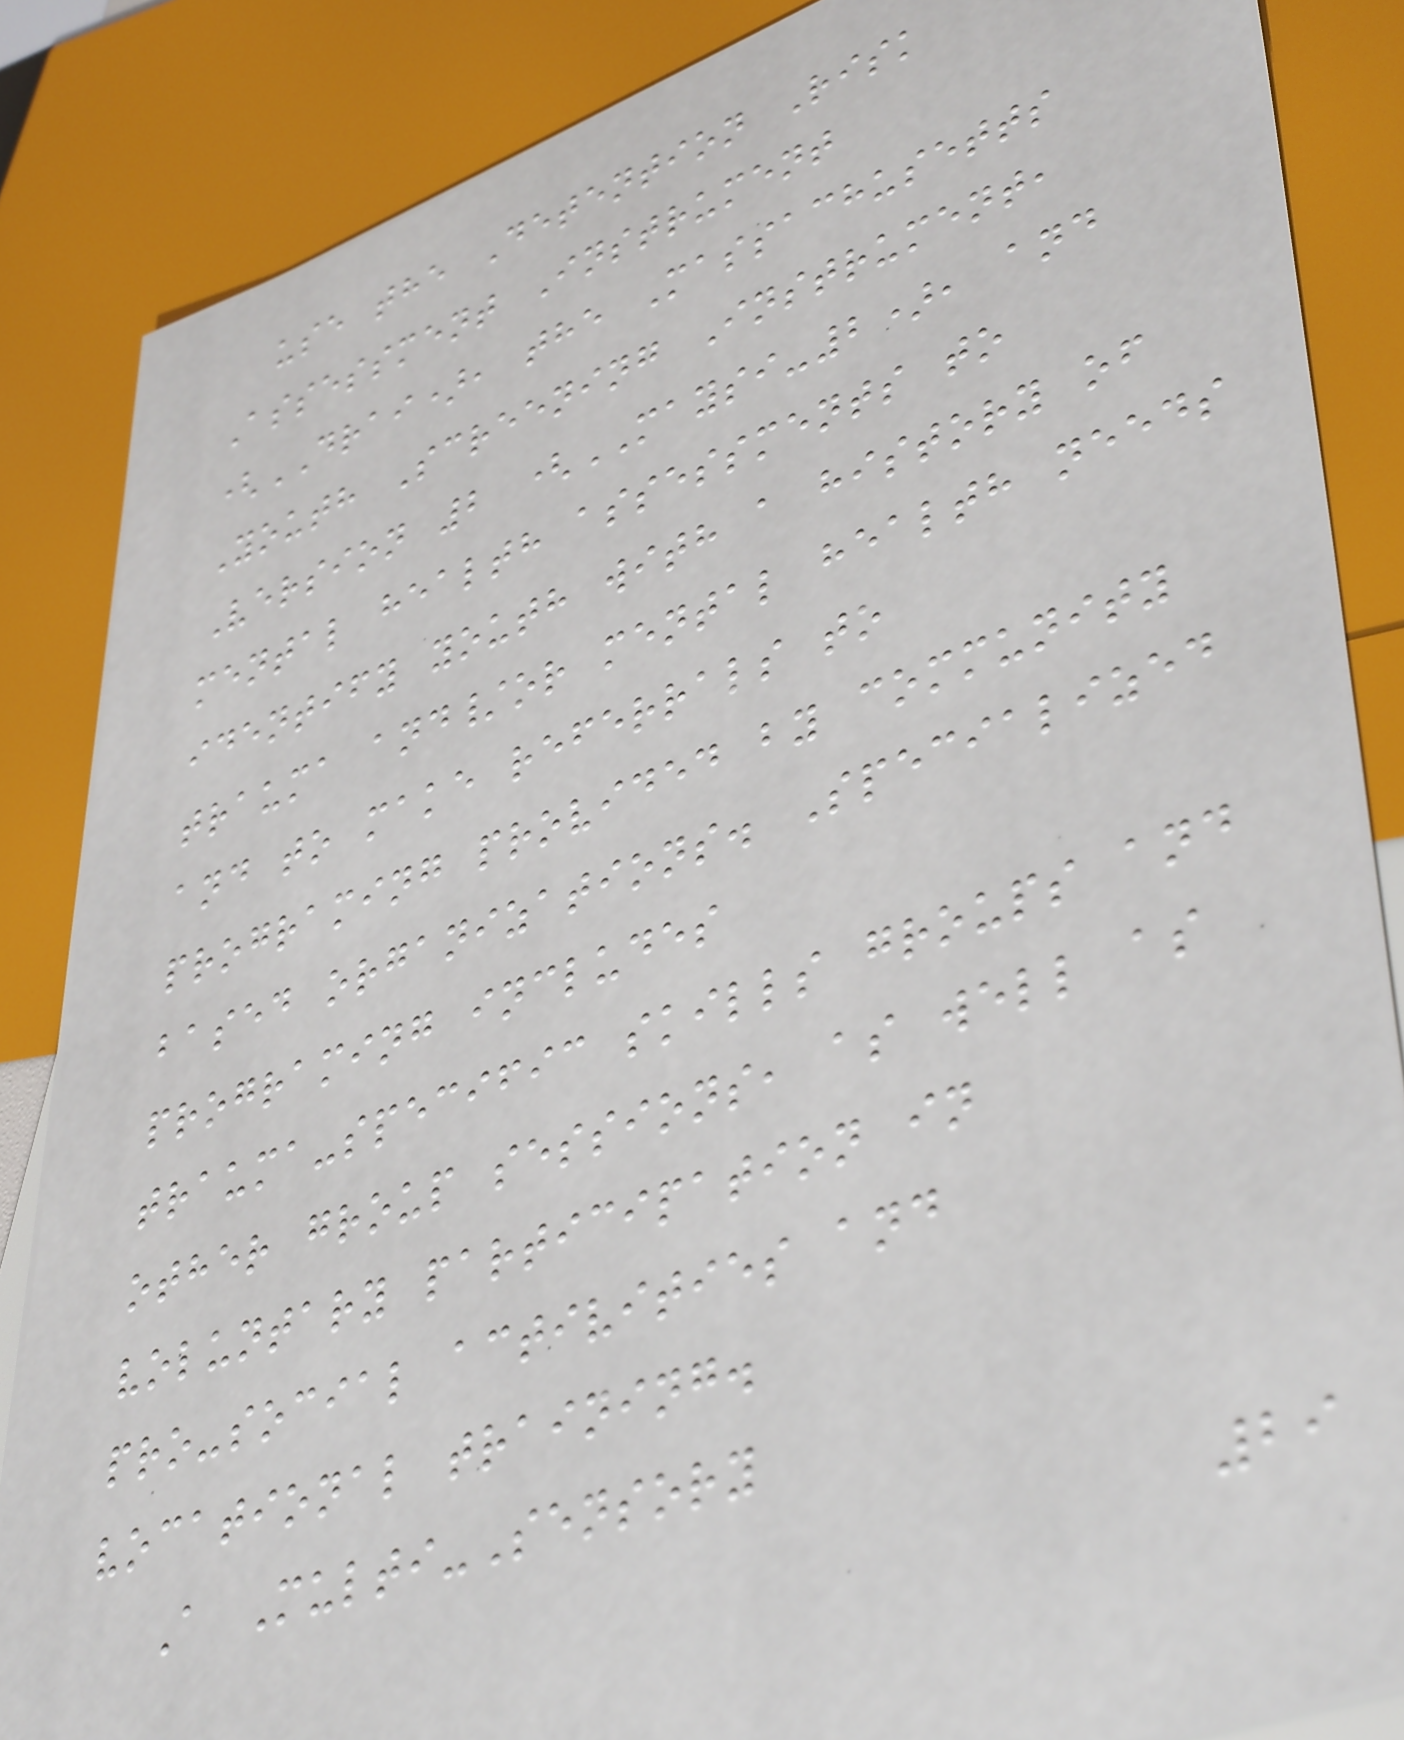use the Detention Risk
Assessment Instrument
(DRAI), the Massachusetts
Youth Screening Instrument,
Version 2 (MAYSI-2), and
mental health assessments to
identify youth with a history of
trauma and/or mental health needs
and to make referrals to
programing provided by community
based organizations. Specialized
programing includes
trauma-specific skills groups and
other group sessions, as well as
voluntary participation in
pro-social activities and
vocational training.
A Multi-Sensory
29
